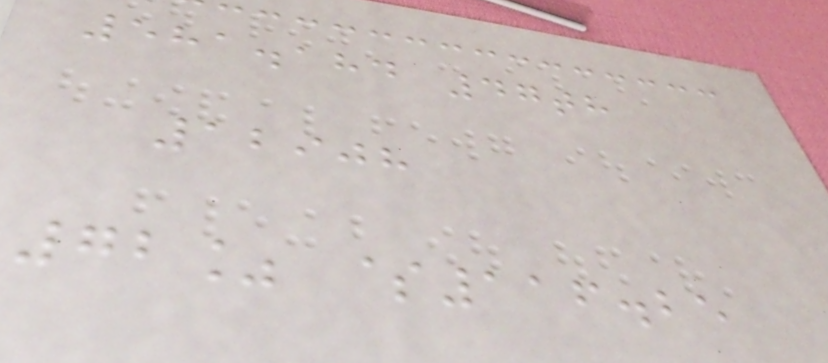581.184 47th
12908
72% $116.25
